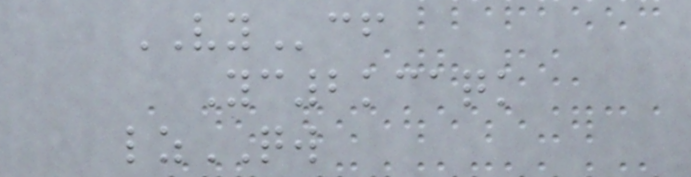VYcf
Yc2kcaqk
lzQW
